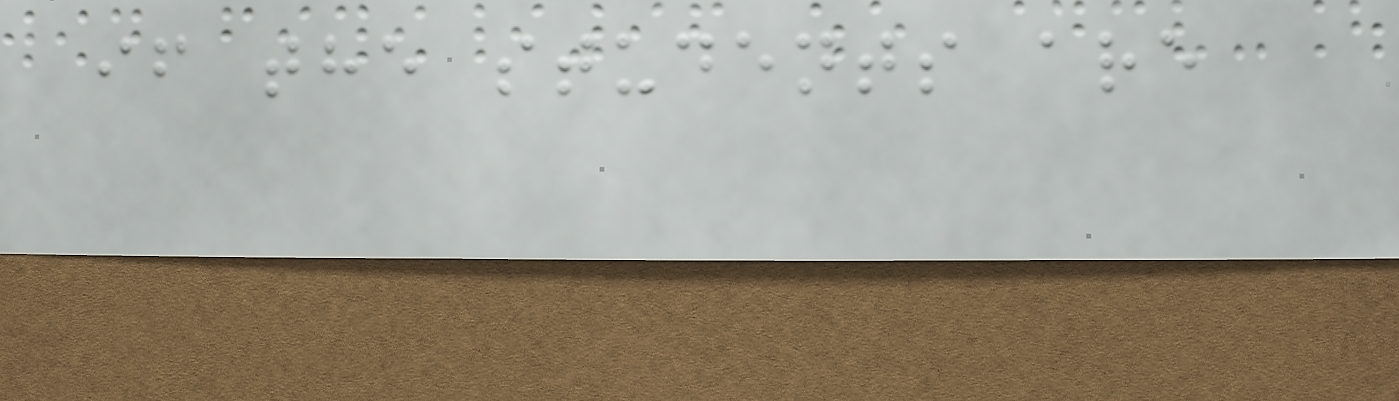if the students are
